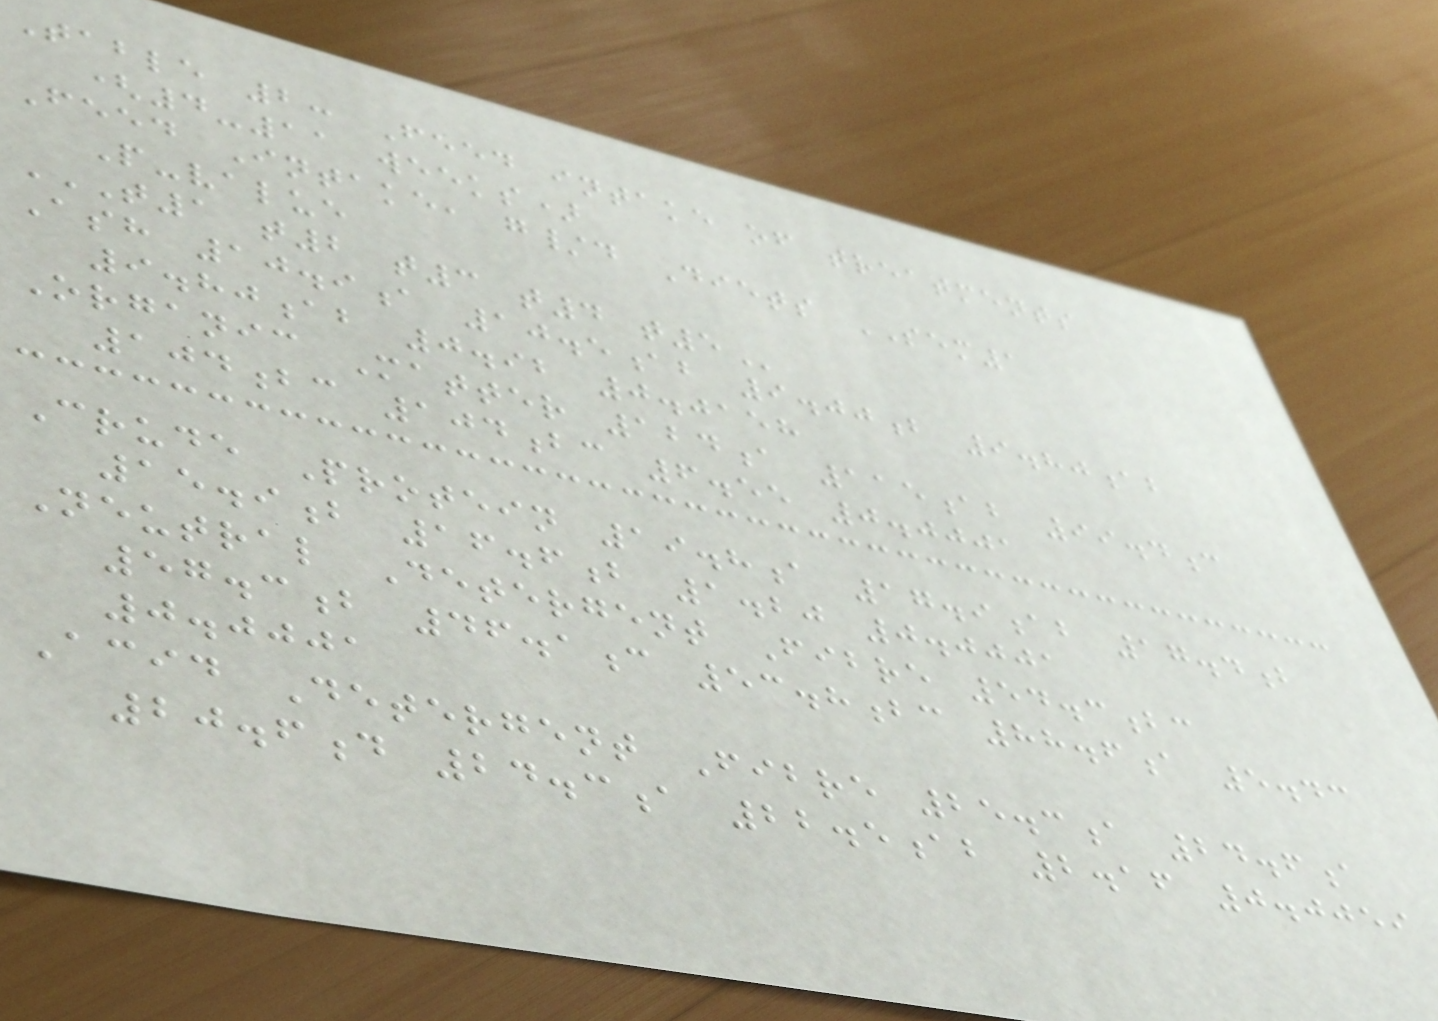Table 2: Feed intake of treatments
(4-11 weeks)
Feed Intake, g/d Diets SEM1
P-value
T1 T2 T3 T4 T5
Ash 10.9a 10.5ab 9.00b 9.80ab
9.80ab 0.92 0.0158
Organic Matter 124a 115ab 99.4c
104bc 104bc 6.55 0.0001
Crude Protein 19.8a 17.9ab 17.4b
15.9b 16.6b 1.20 0.0001
Neutral Detergent Fibre 54.3bc
57.3b 46.1c 53.8bc 88.6a 5.43
0.0001
Acid Detergent Fibre 25.3a 24.6a
20.6d 24.3a 22.5ab 2.16 0.0059
